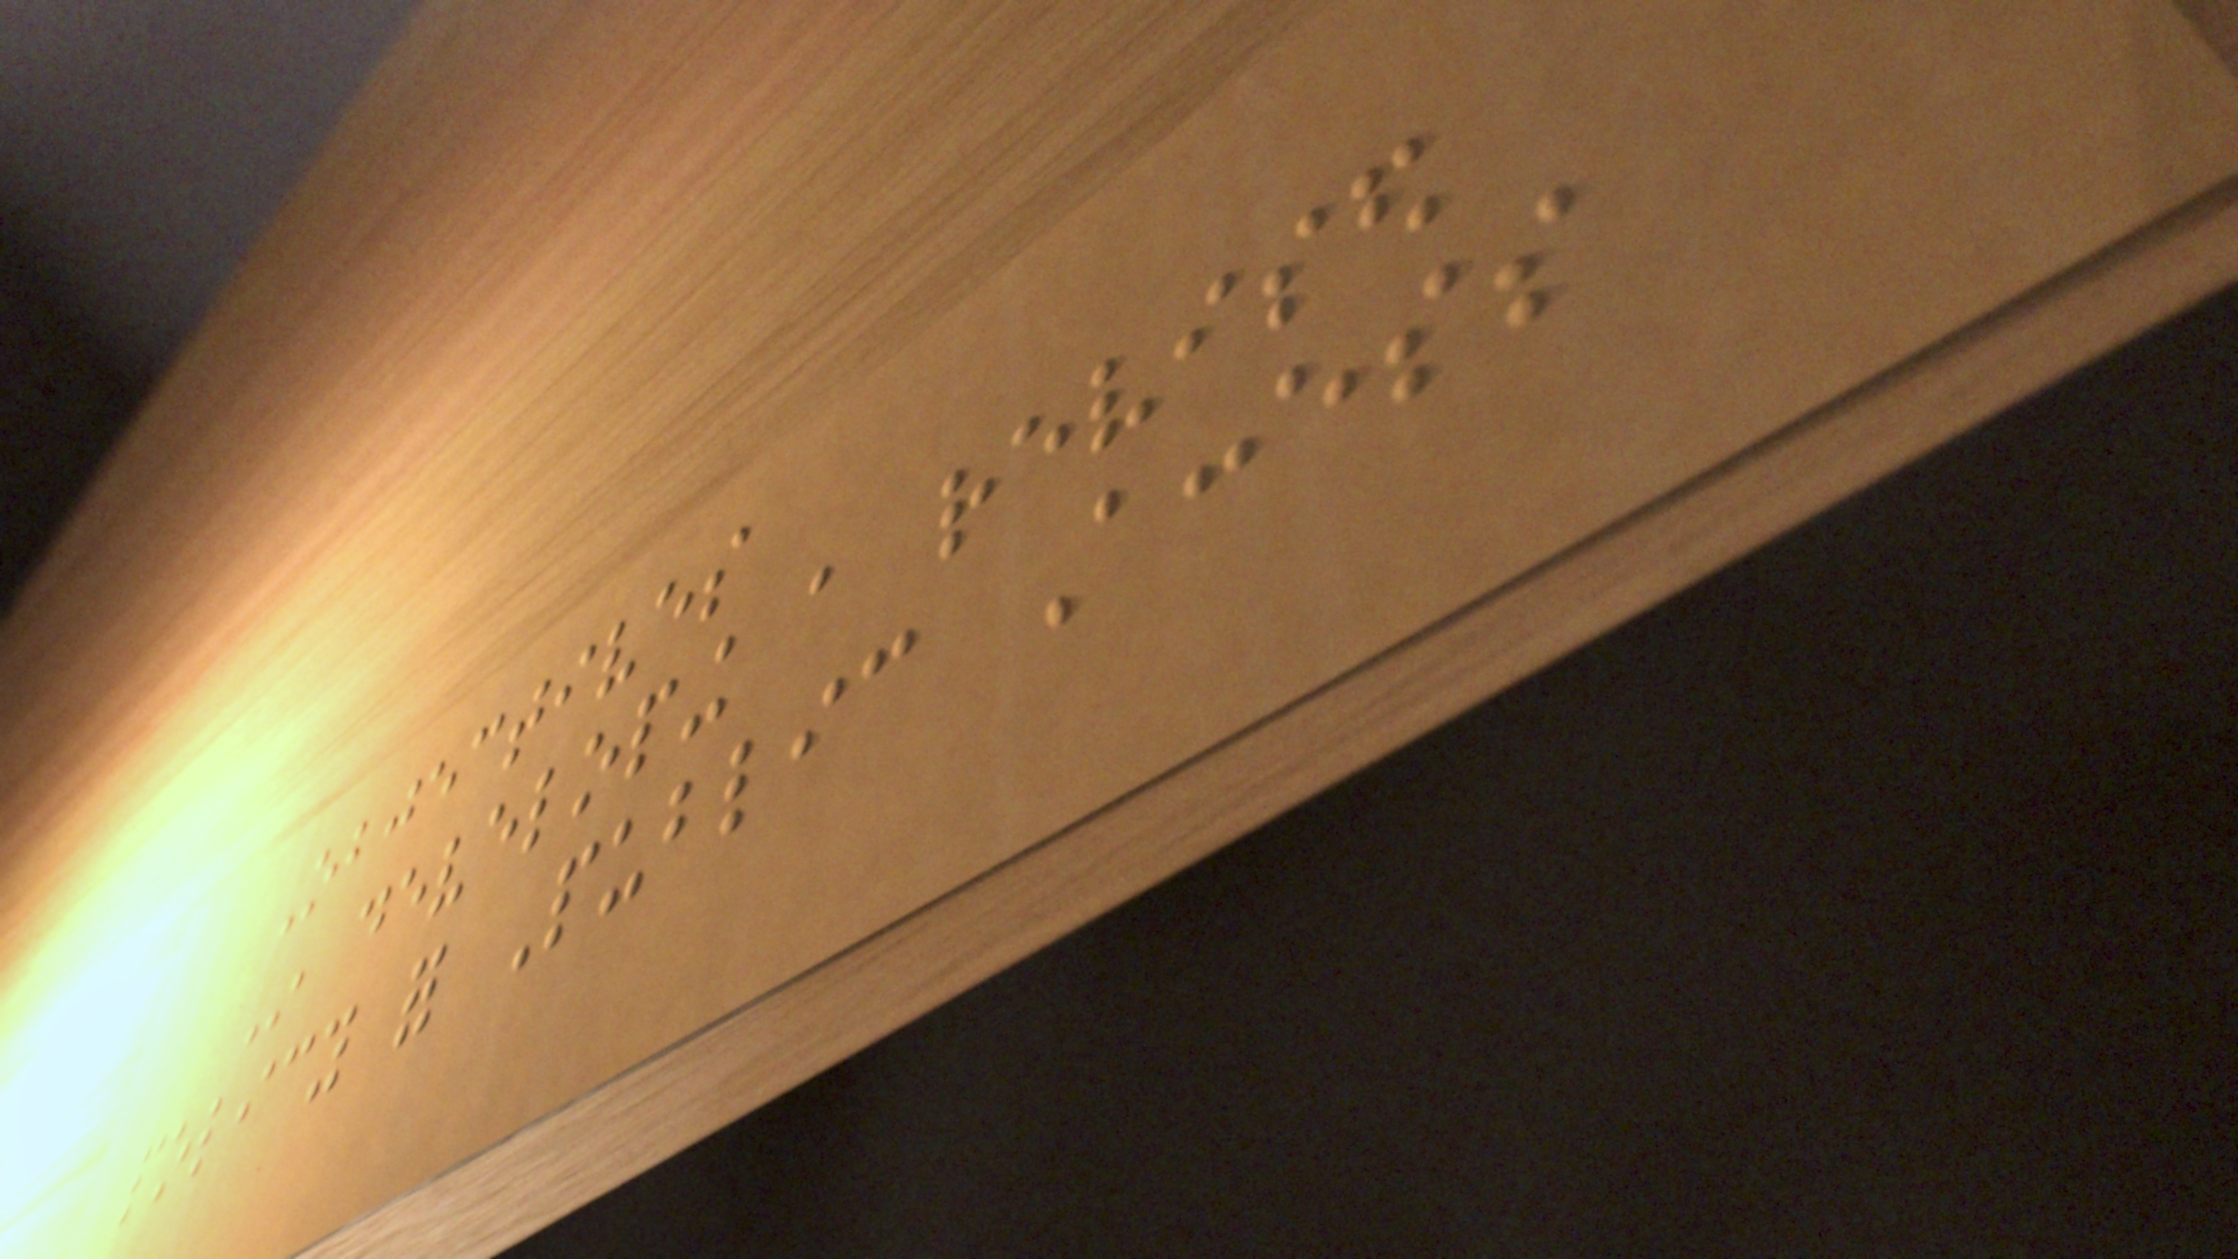Objectives
In developing a revised
policy for Public Access
